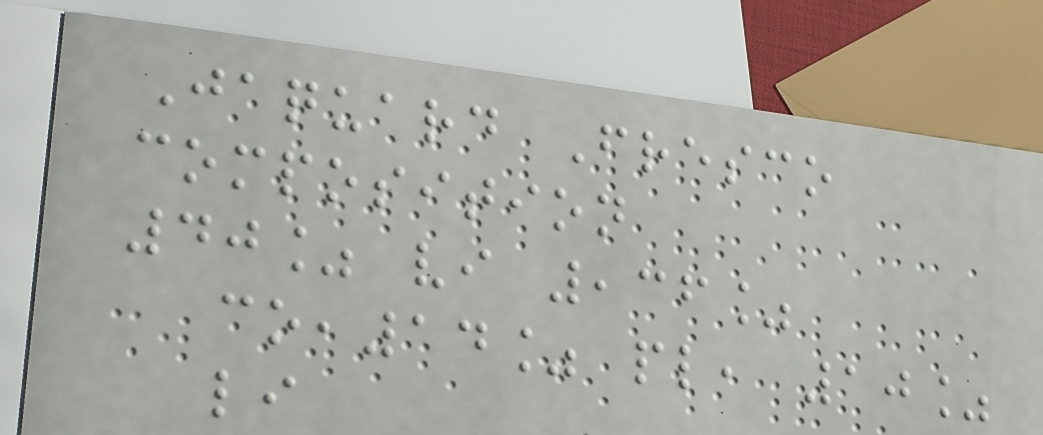Jaquard Fresco
composition
40% vi ,36%
co,14% pl, 10%
li
